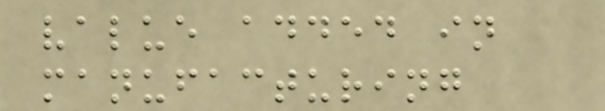value added in
manufacturing
